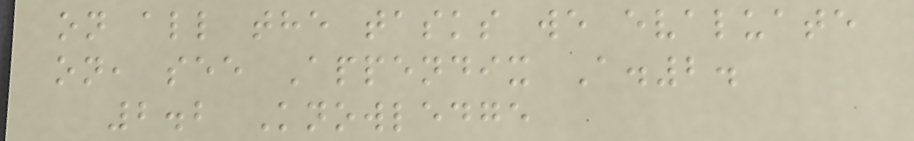on all the tasks we evaluate
on, see Appendix A.2.
2.2 Knowledge
